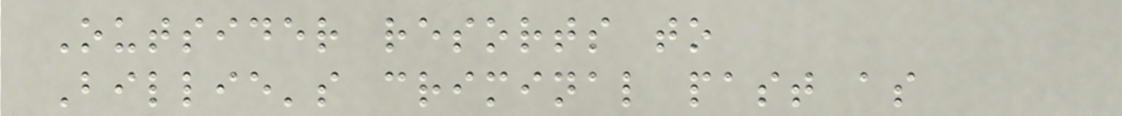Outsider resorts to
Billie's criminal past as
